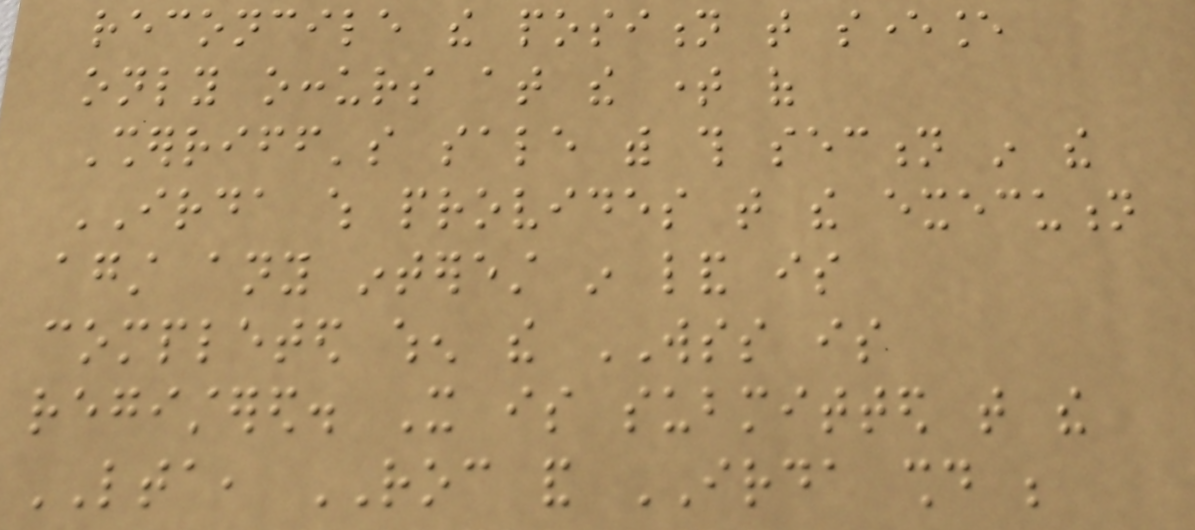reconcile the position that severance
only occurs at the time of
Sherriff's sale with this section in the
IRDA which provides that the execution
against any interest in land is
completed when the WSS is
registered. It is submitted that the
LTA, ROC and IRDA should be
